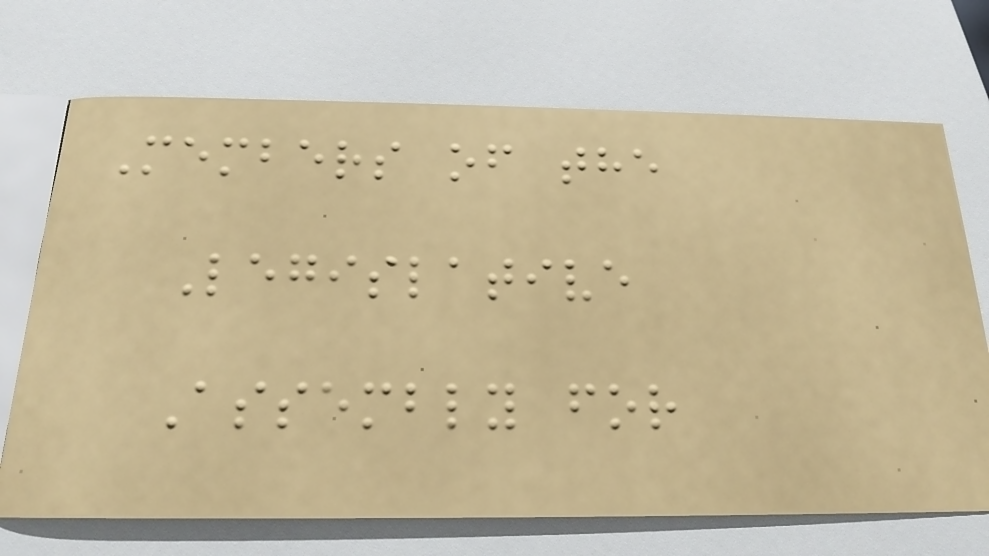Members of the
Legislative
Assembly for
